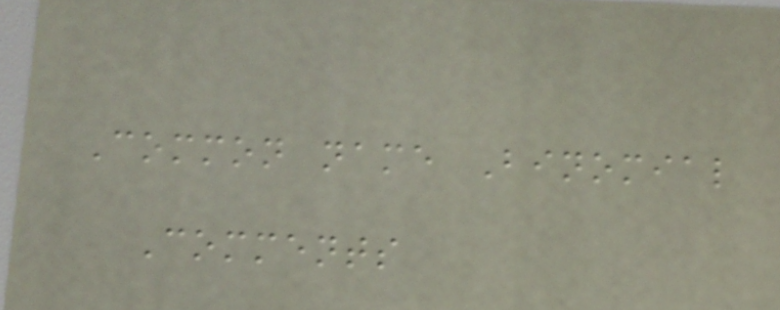Common name Binomial
Comments
